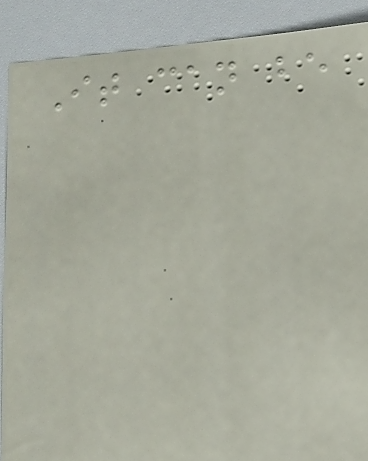It can be
